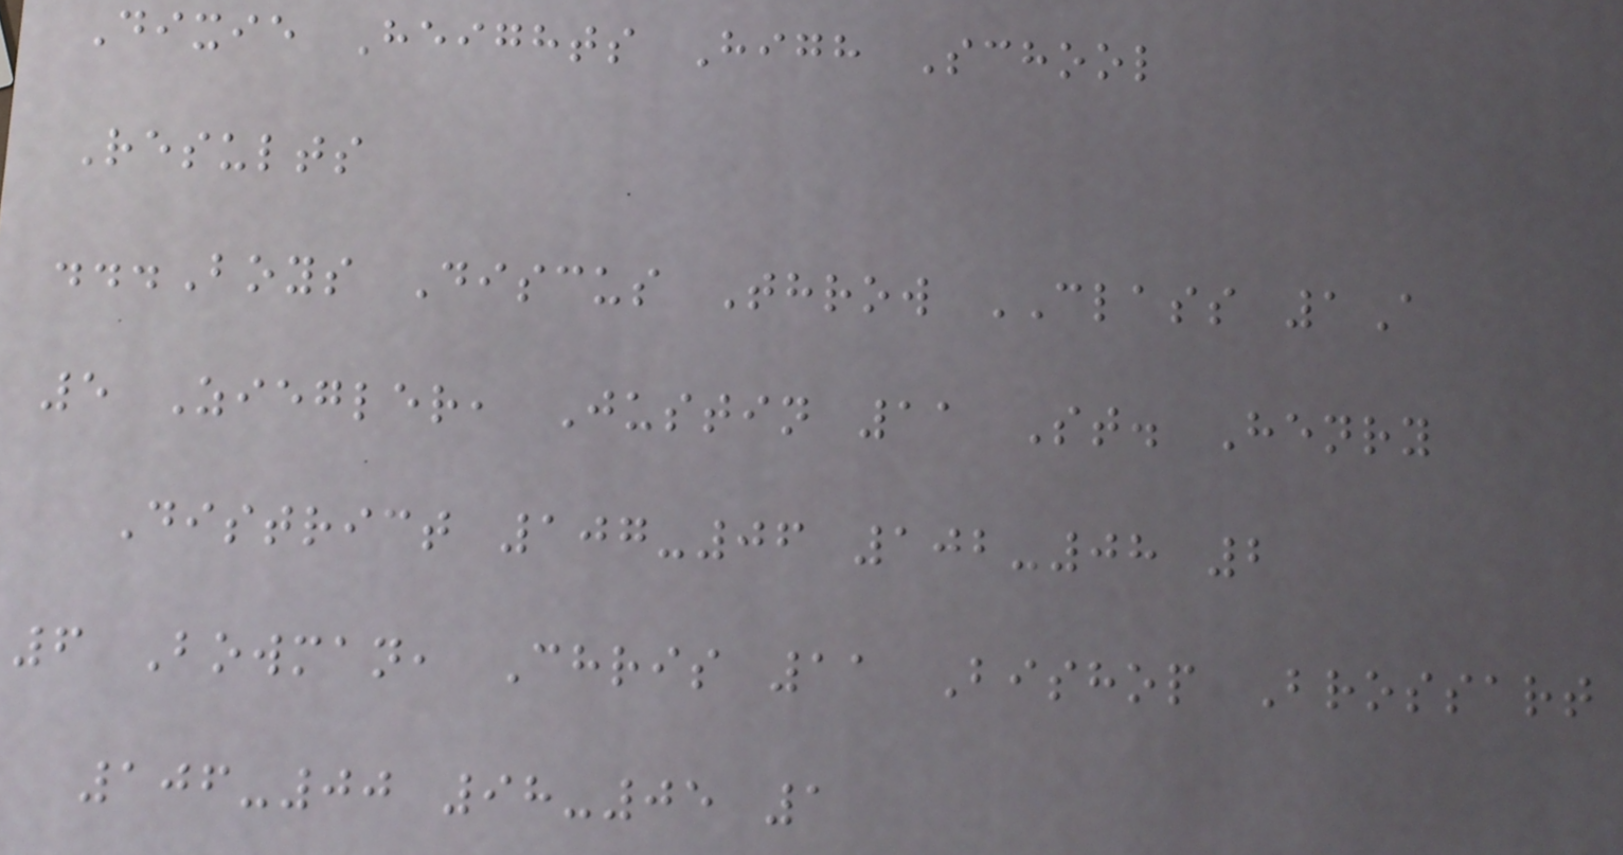Dixie Heights High School
Results
...Boys Discus Throw CLASS 1A
5 Ziegler, Justin 11 St. Henry
District 107-06 102-08 2
6 Bowman, Chris 11 Bishop Brossart
106-00 98-05 1
